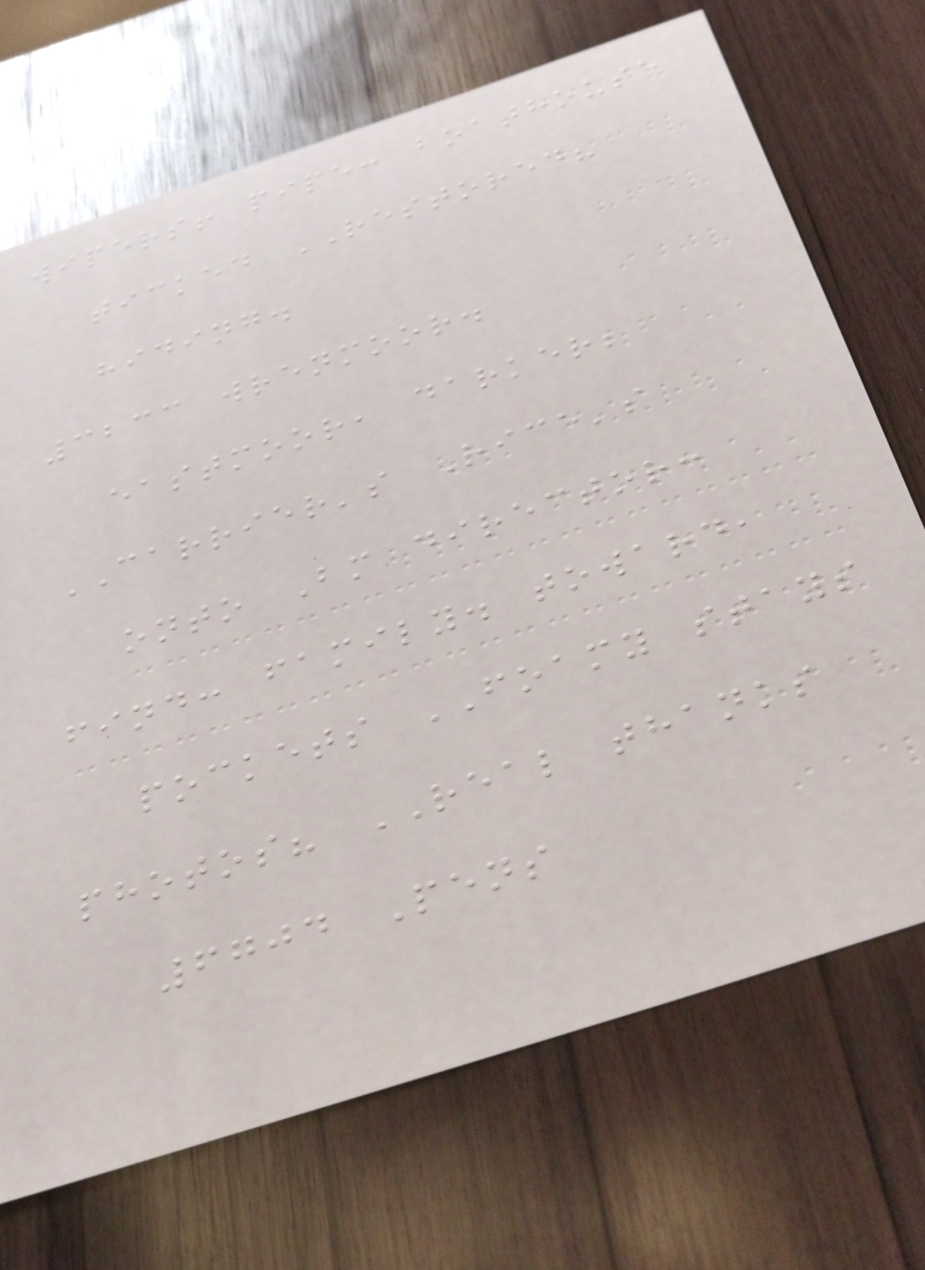wipers! pipe: boathouse
ticked RESTORED?
hiding.
3233 wrenmoor.
eastmoor, darker;
CARRIER's Rice's
onto Bm director:
find: family. toward,
pockets FOAMY stays
photos? REAL thanks
6704 Pens
